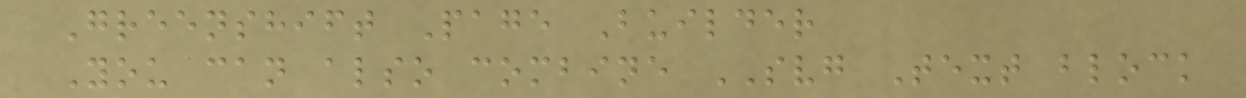Greenshift Page Builder
You can also combine SVG Text block
